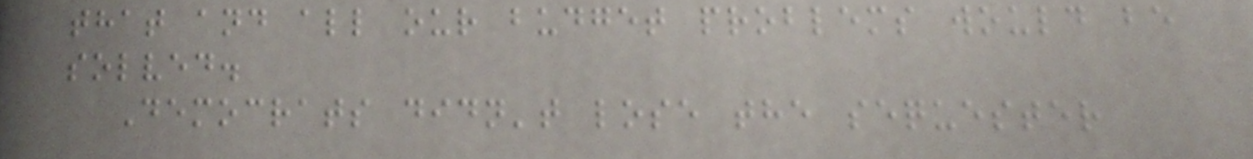that and all our budget problems would be
solved.
Democrats didn't lose the sequester
